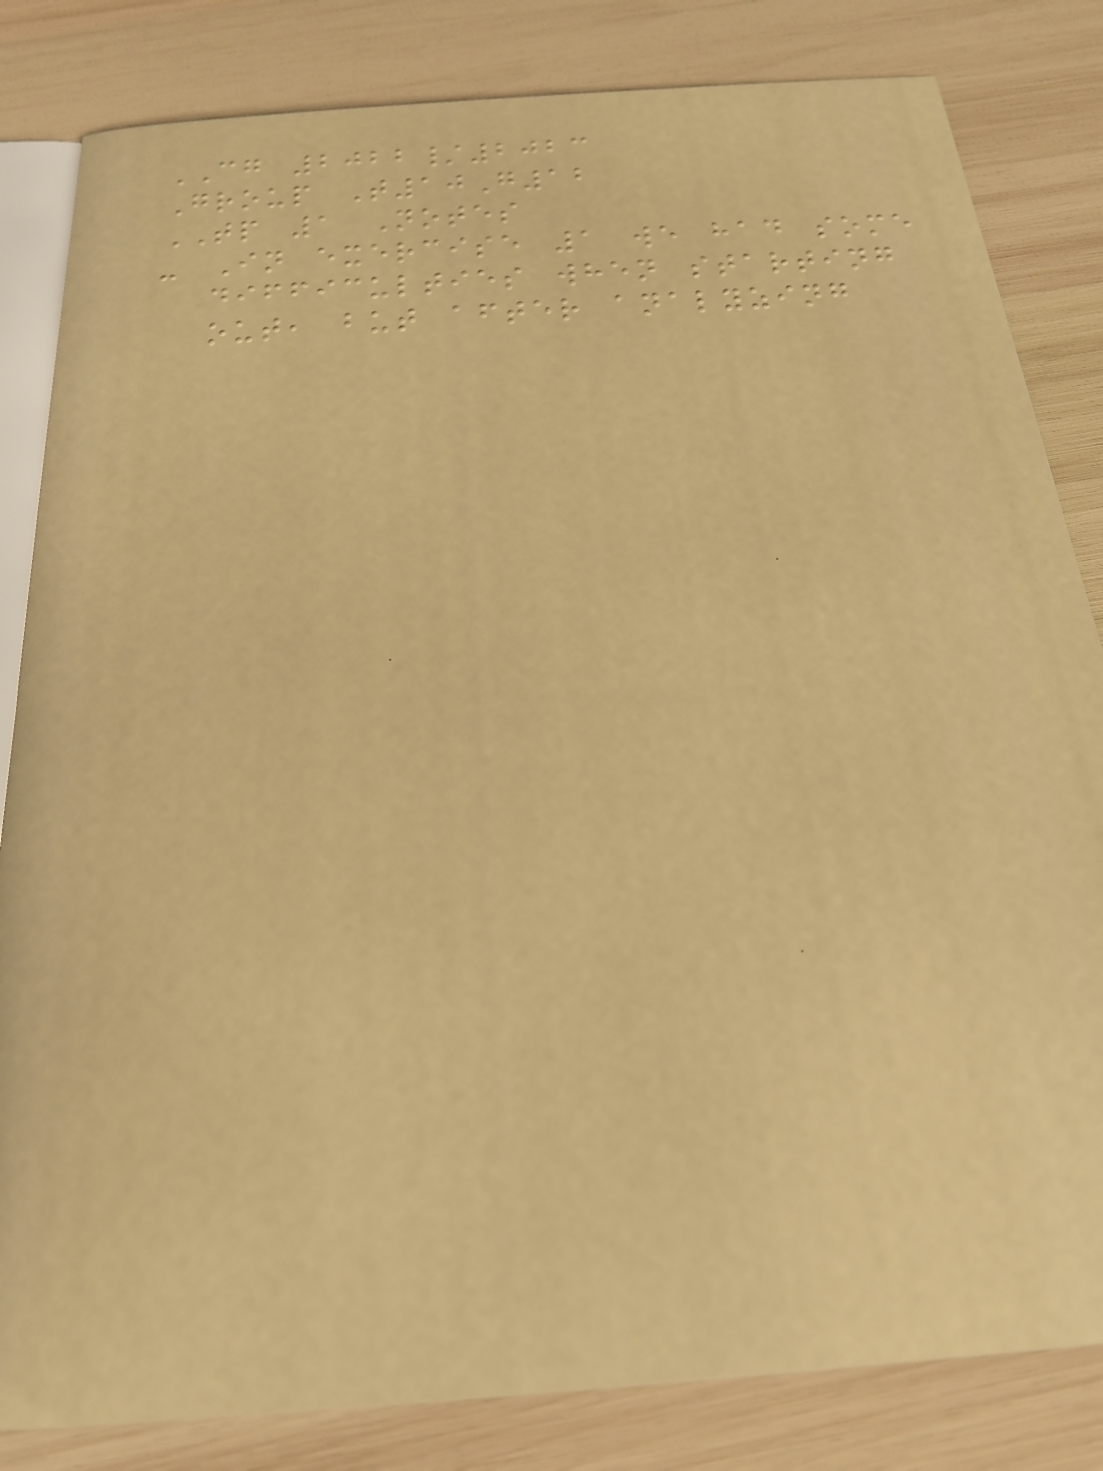CG 2022/2023
Group T10G12
TP 1 Notes
- In exercise 1 we had some
difficulties when starting
out, but after analyzing
